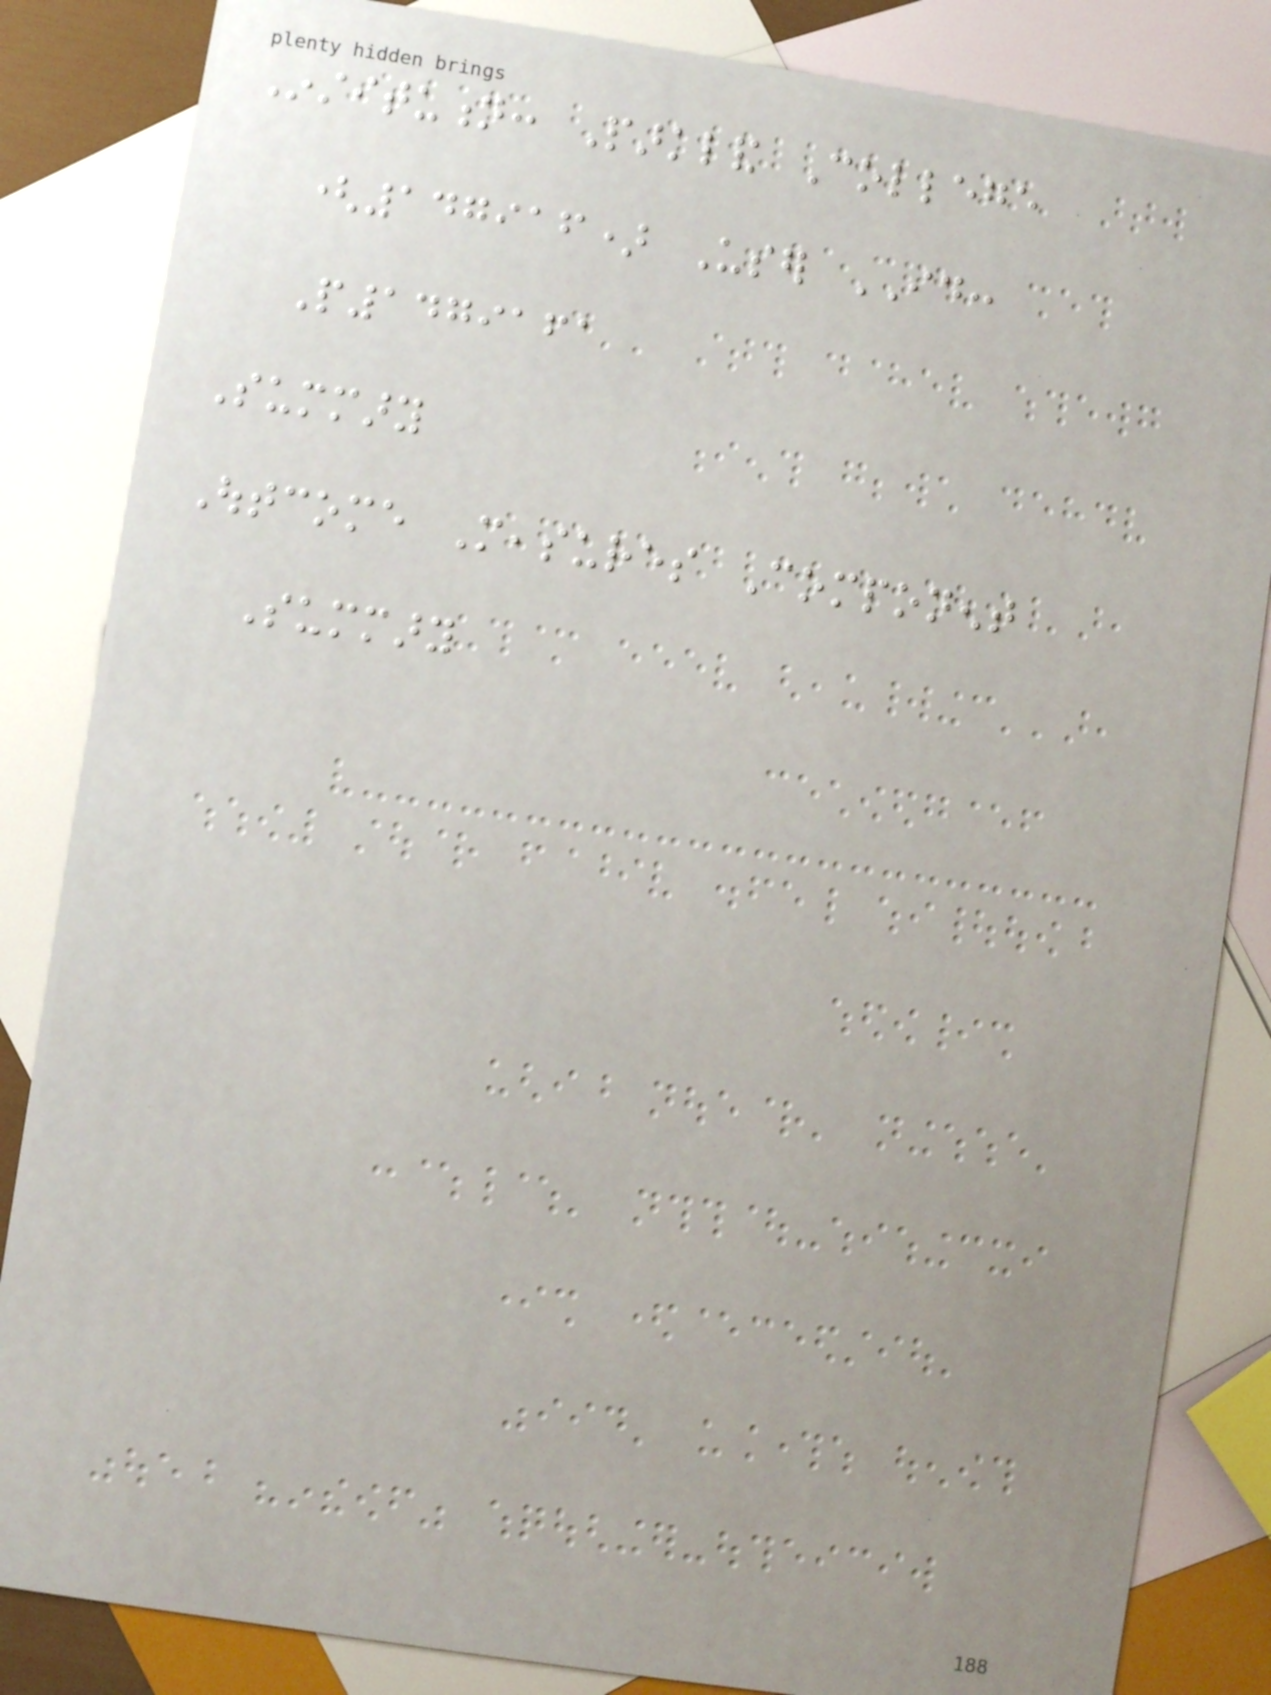Institution: Parkland College
(147916) User ID:
P1479161
Summary
Outcome Measures Component
Summary
